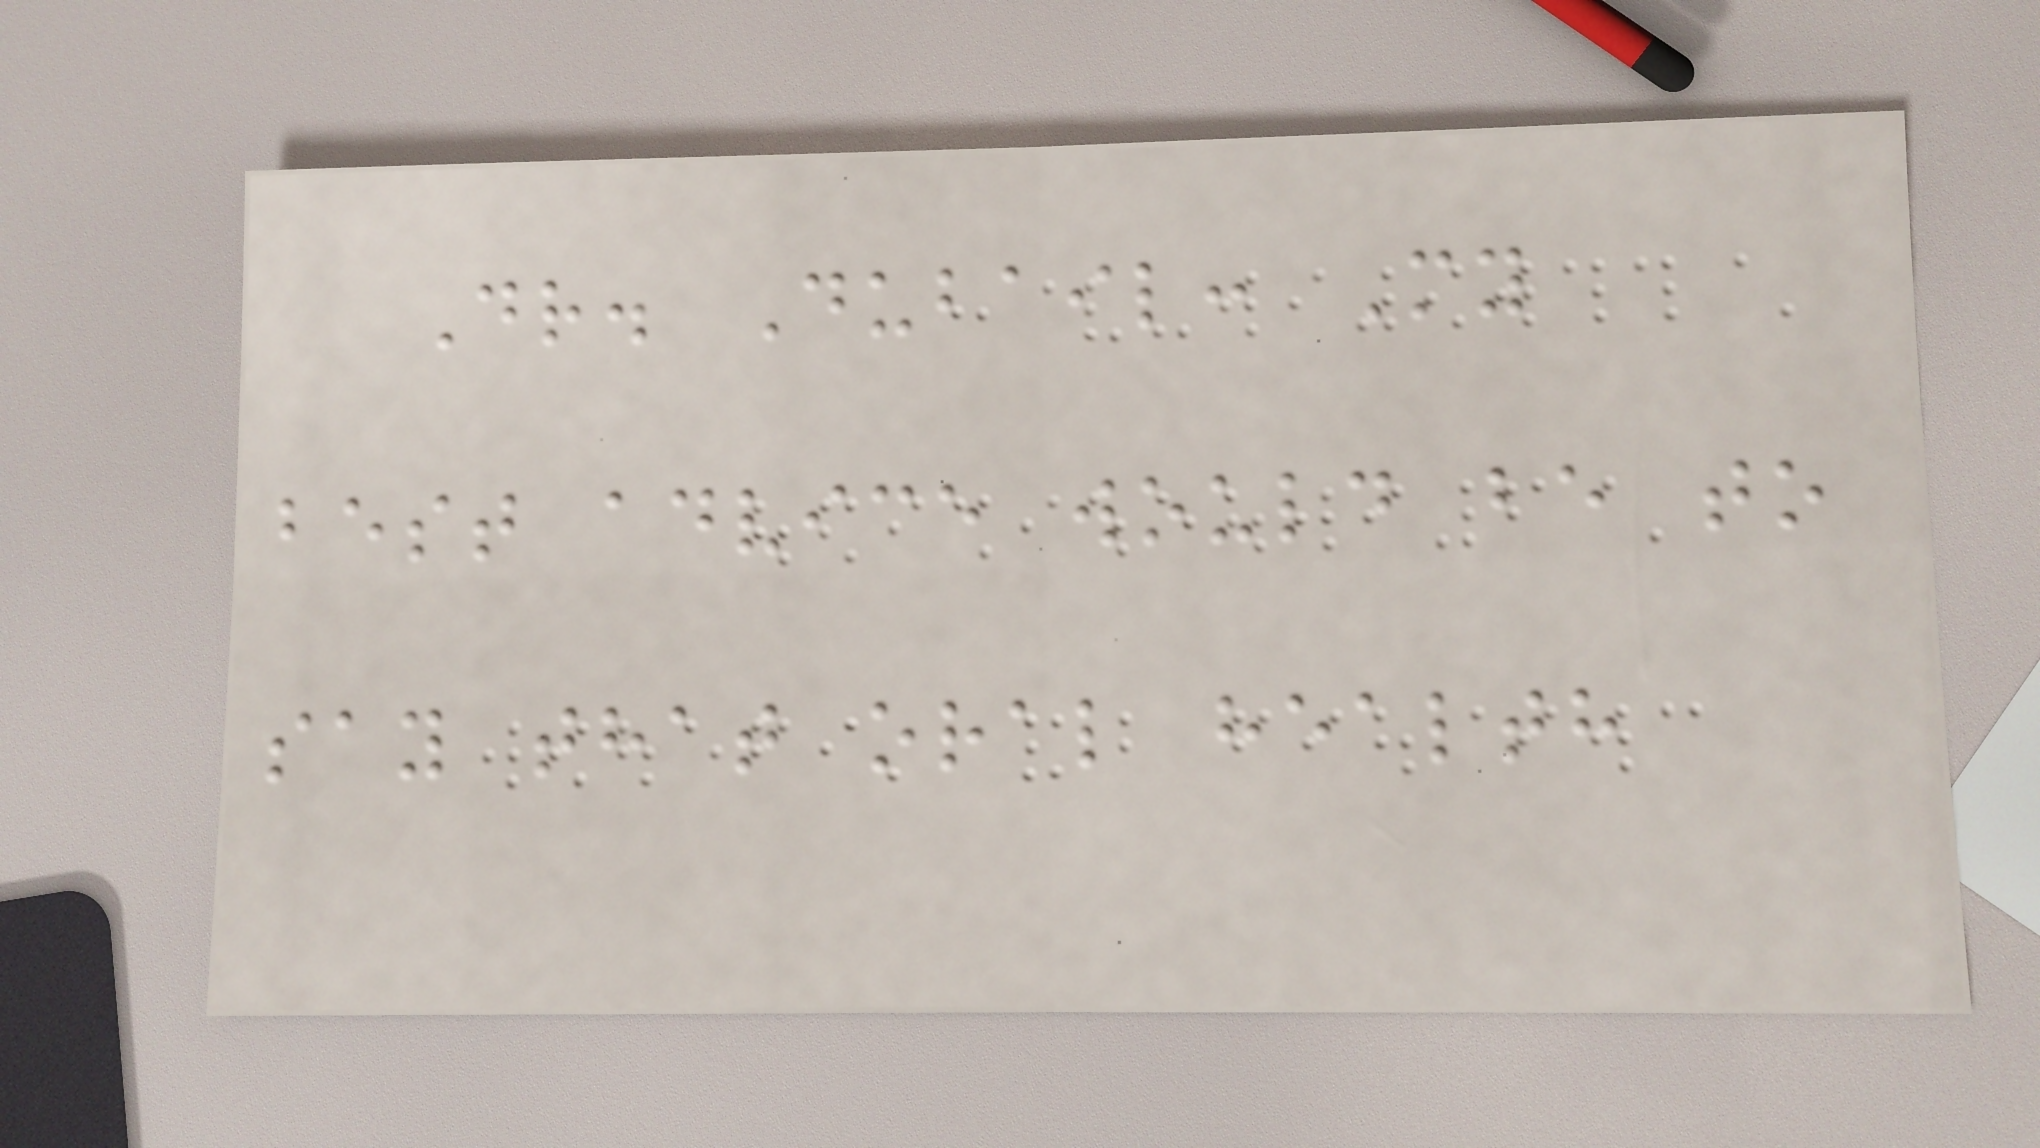Dr. Dubail: My
best advice would be to
say that oral health
